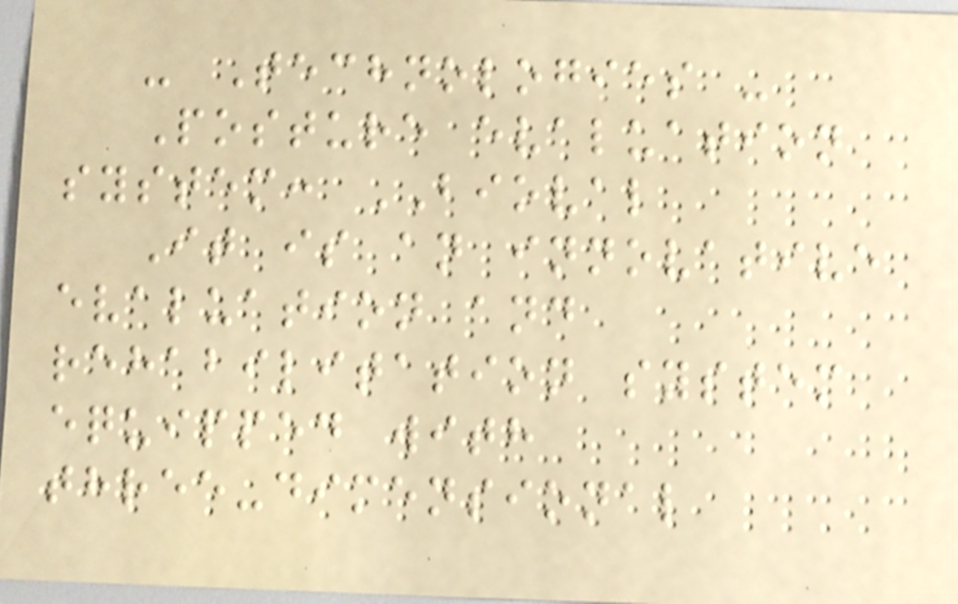- Technologies -
Posture evaluation
system: BIOVAL
It is an innovative
evaluation and
rehabilitation system
equipped with
three-dimensional
